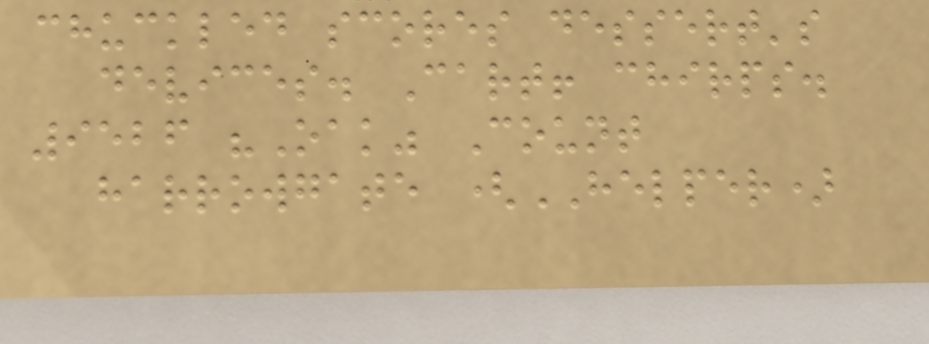chuckled scores dessert's
devices. Cart! chirps.
9526 "Oak" Count
harrowgate (HELPER)
